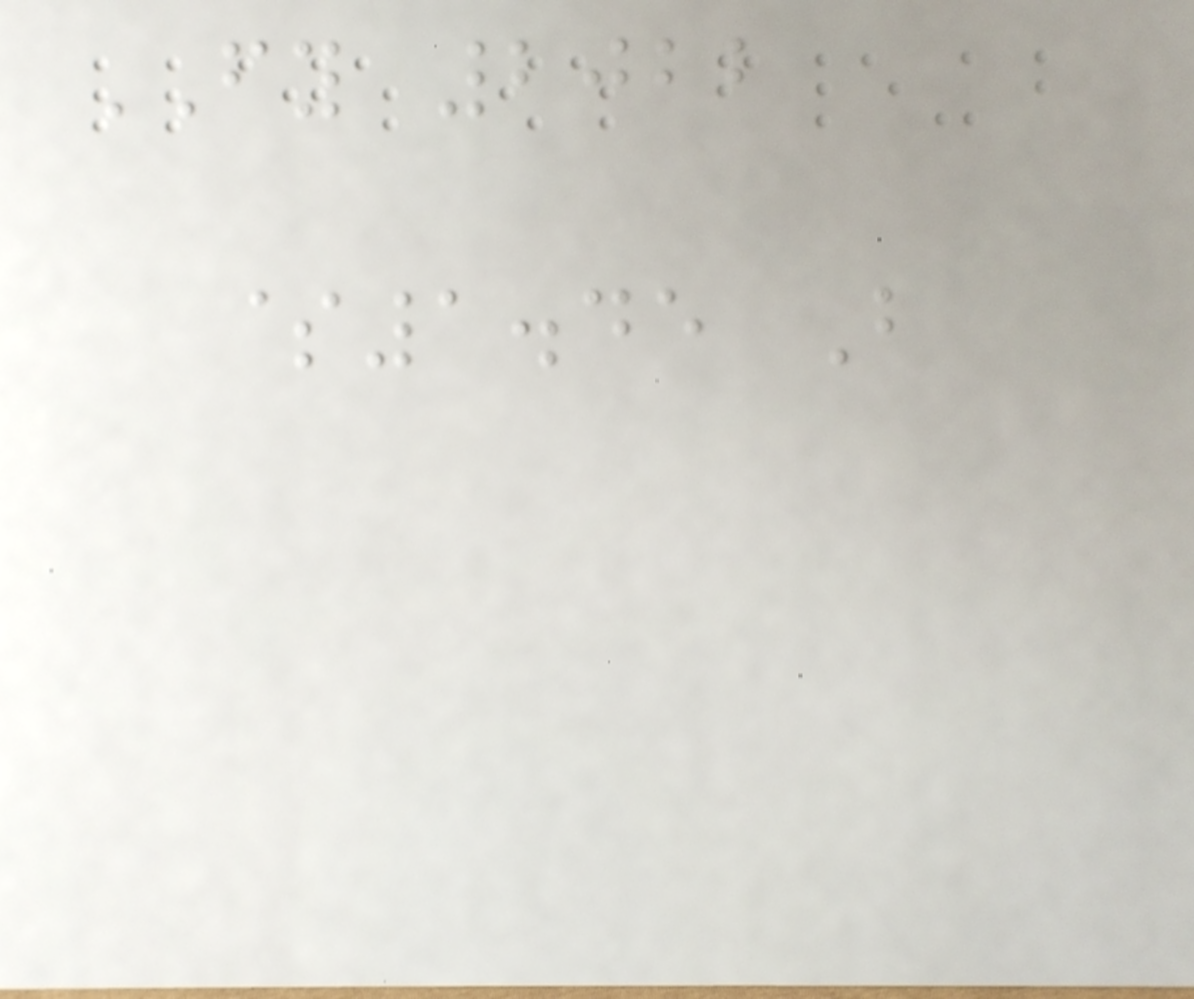FY 2022
$1.45 B
